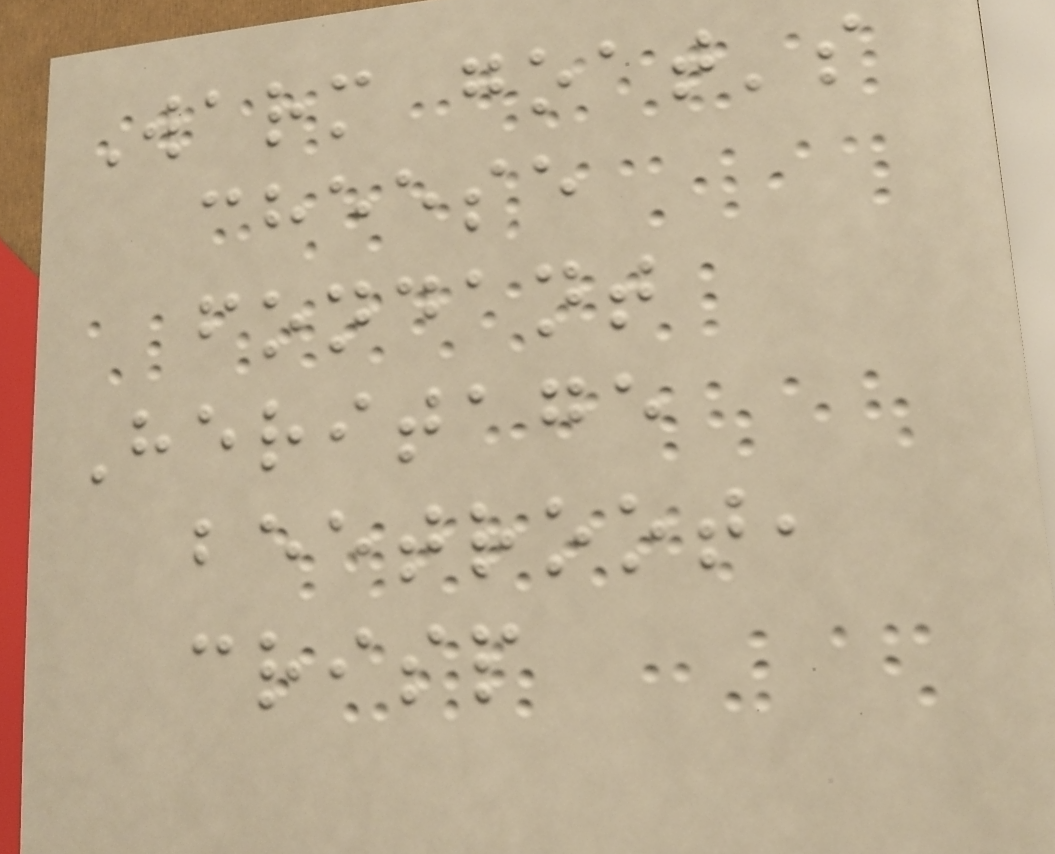Warm goat's
cheese
fondant
Heritage
beetroot,
crisp
